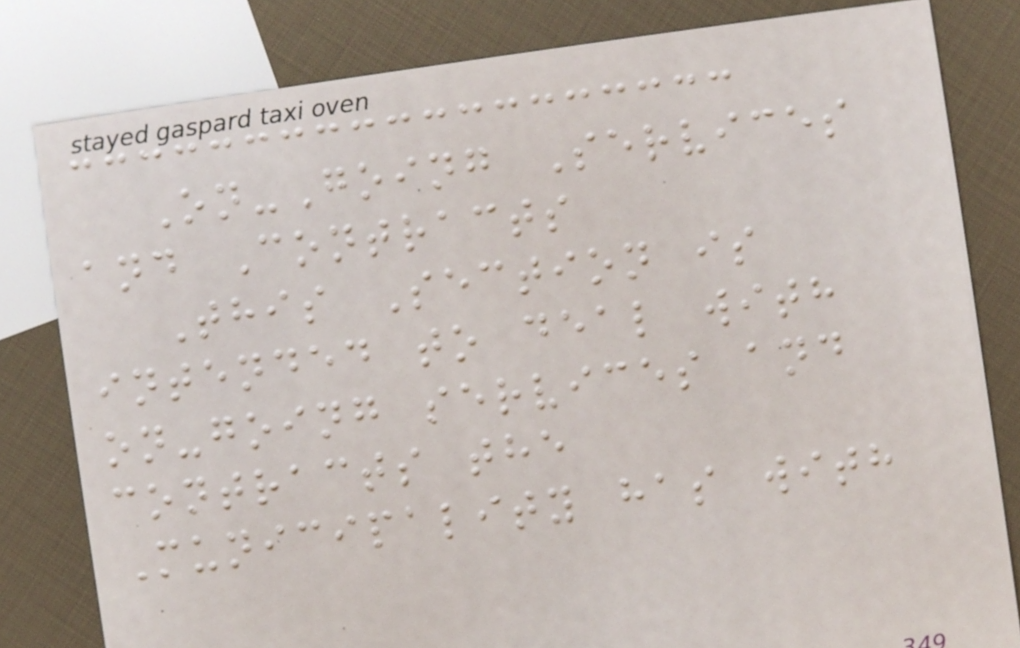On-Going Services
and Contracts
This Section is
intended to deal with
on-going services and
contracts the
Municipality has with
